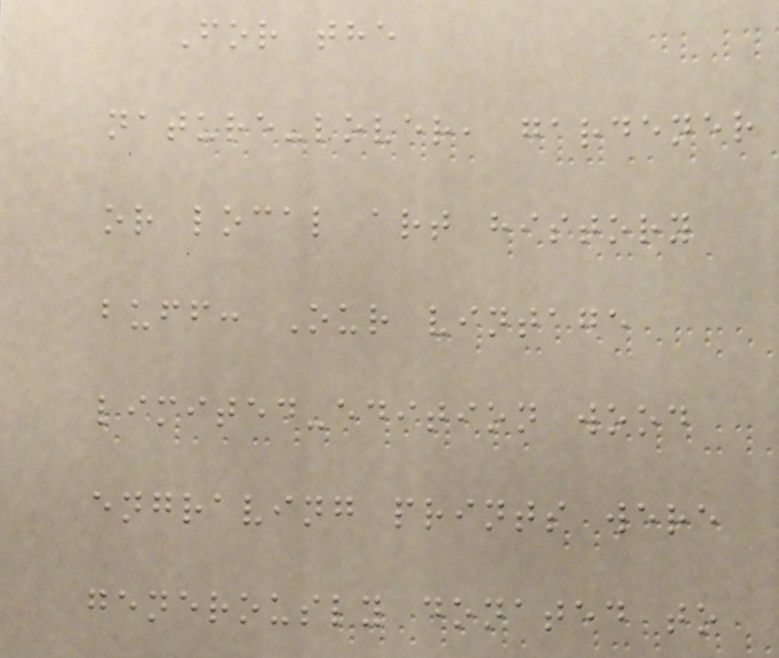For the
nature-lover, gardener
or local art history
buff: Our vintage
limited-edition wood
engraving prints were
generously donated to
